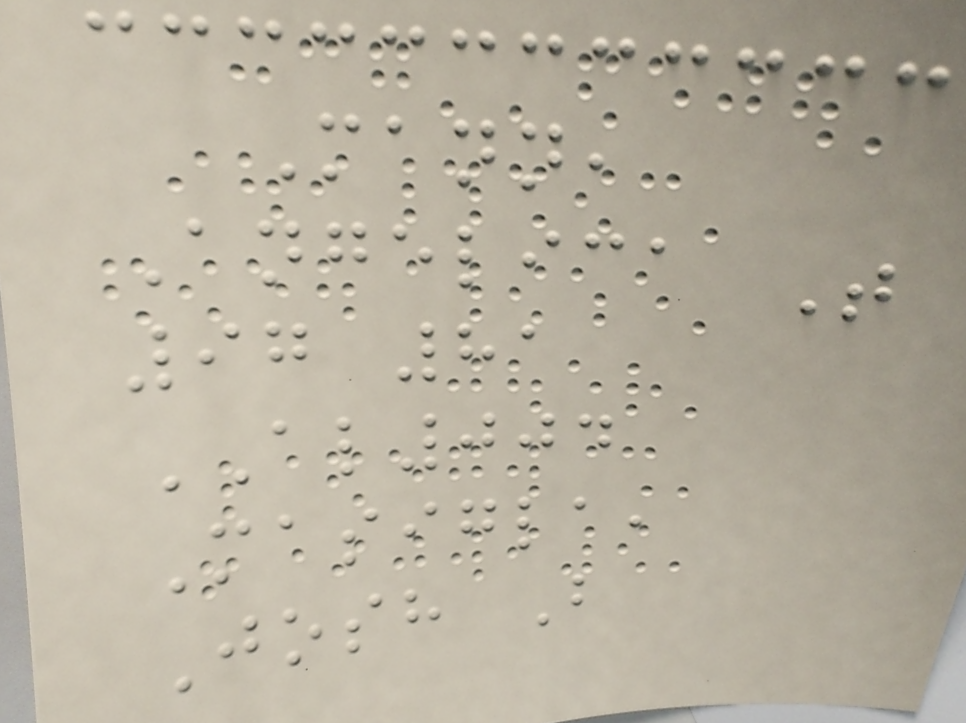Mann,
Angelica T
97 81
AL004
Masigla,
Josh B
